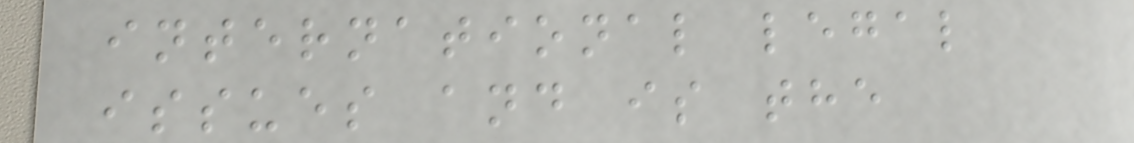international legal
issues and is the
